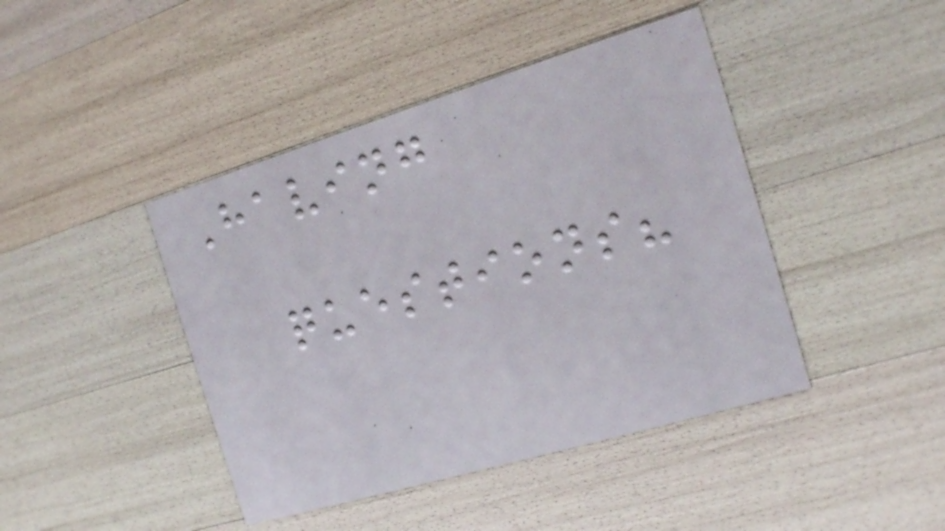Having
questions?
